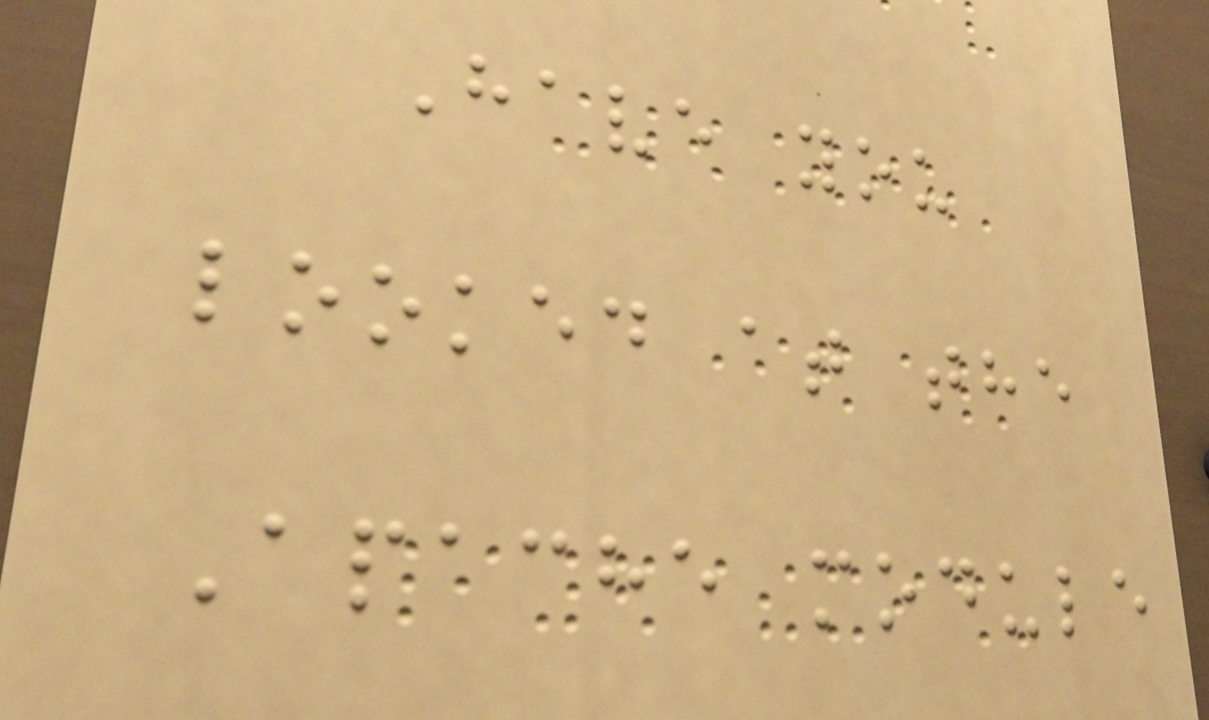Have you
looked at the
Apache module
